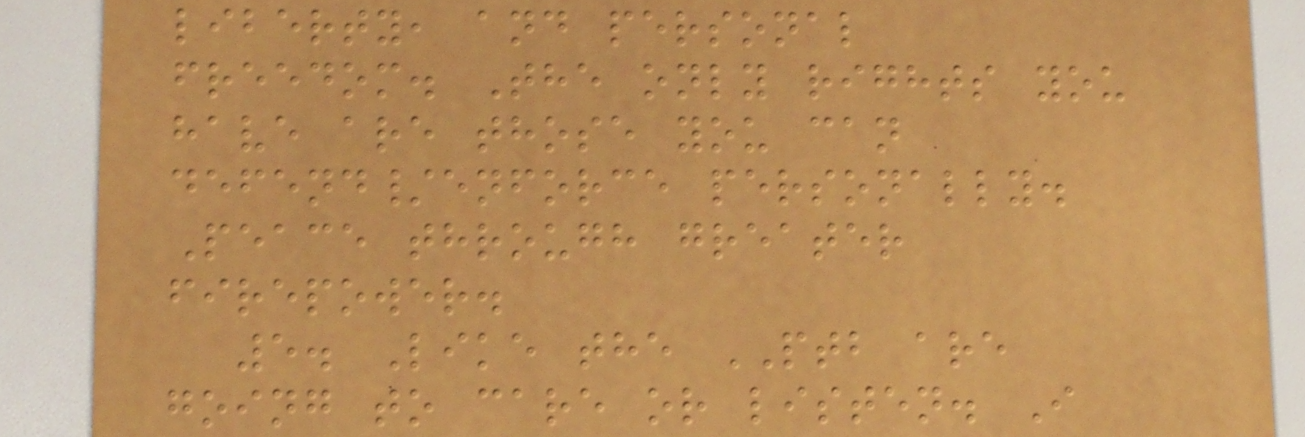liberty, and personal
freedom. The only rights you
have are those you can
defend/enforce personally.
Peace through greater
firepower.
5. Like the PTB are
going to care or listen. I
